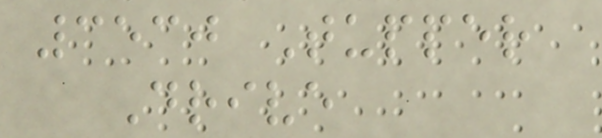3530 Tupper
Drive
